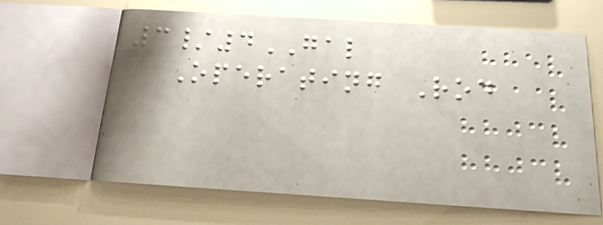3/4GAL
Operating Rod
